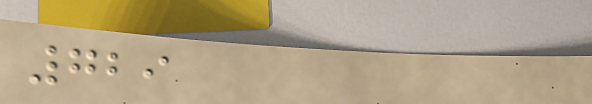729
